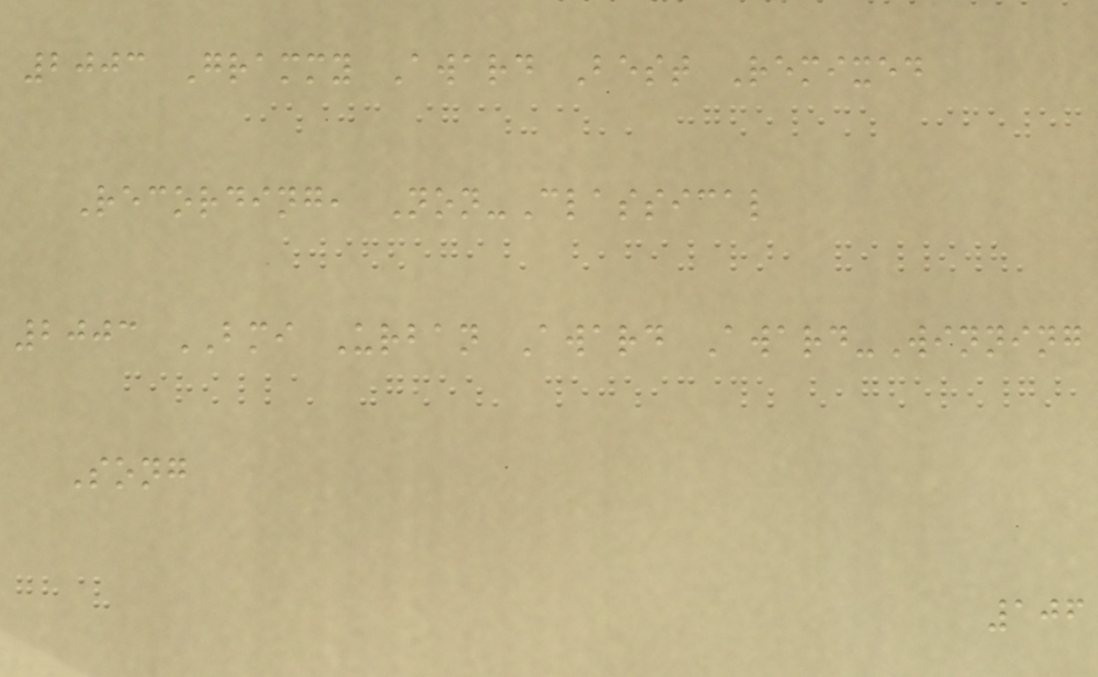2003 Grammy Award Best Remixed
Recording, Non-Classical
2003 BMI Urban Award Award-Winning
Song
106
